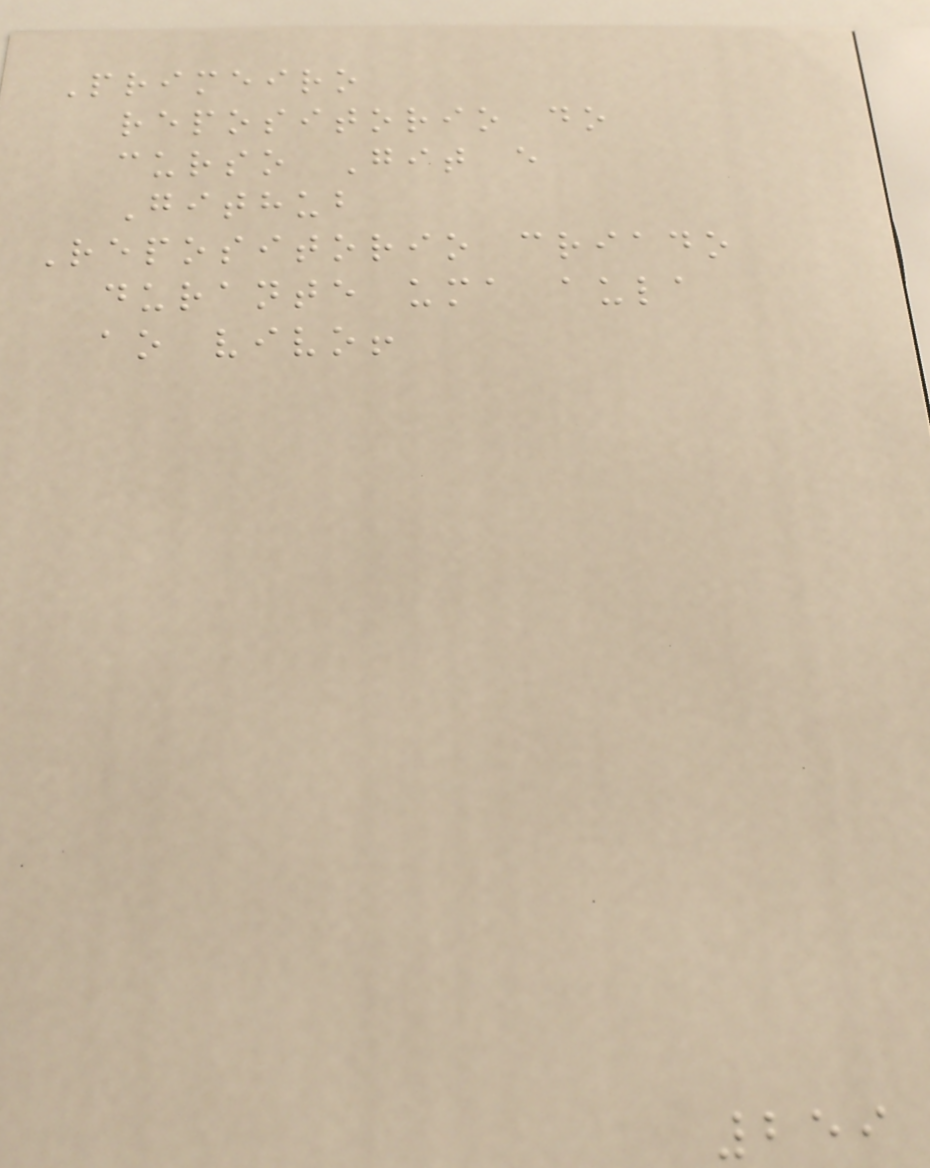Primeiro
repositorio do
curso Git e
Github
Repositorio criado
durante uma aula
ao vivo!
259
